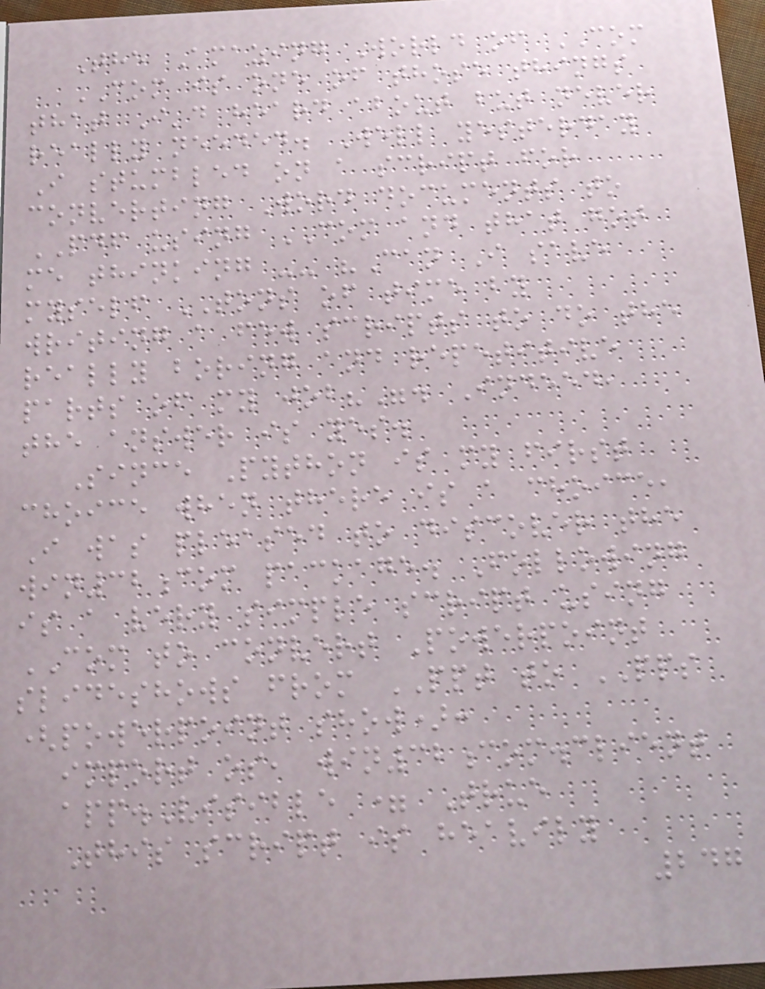The Amazing World of COM
COM is one of those things
that I'd heard about but never
really needed. Well yesterday
I stumbled on a script for
converting Word documents to
PDF using COM and that got
me thinking -- "Can I save
myself TONS of time by
writing a few scripts to do the
really boring and repetitive
parts of my job?". Indeed,
the answer is yes.
Since Python is my first
choice when there is a choice,
I was pleased to discover the
win32com package. Following
is a very simple script using
COM to convert Powerpoint
slideshows from PPT to PPS
(powerpoint show):
import os, win32com.client
app.Visible = True
This script is heavily
247
